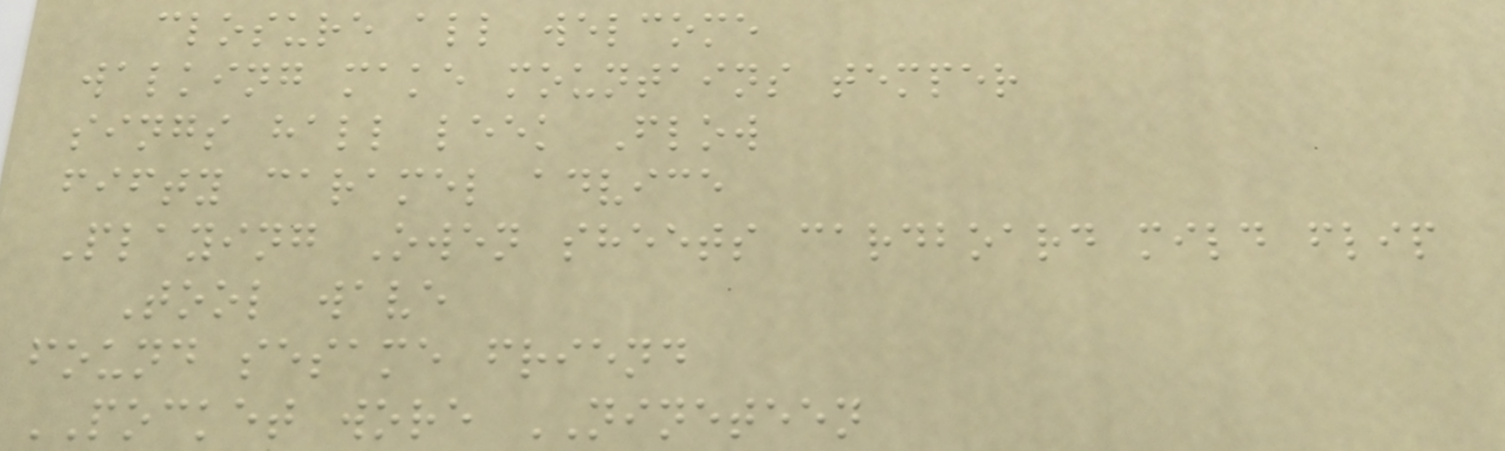closure all welcome
walking make mountains temper
sings hall leek Flow
fifty caramel advice
Playing Owen sheets cardboard mild flip
Tool wave
found sesame friend
POCKET wore NINETEEN
